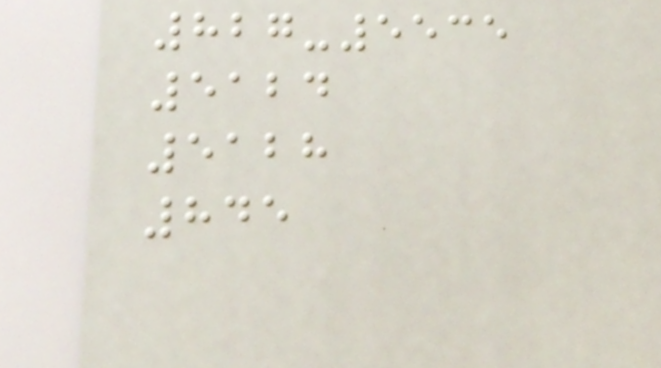827-5535
5124
5128
845
